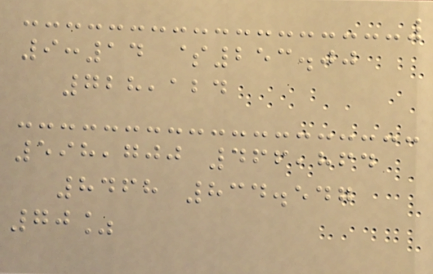9:14 $253.00
728,124
598,700 466,864
8468 834.547
70%
